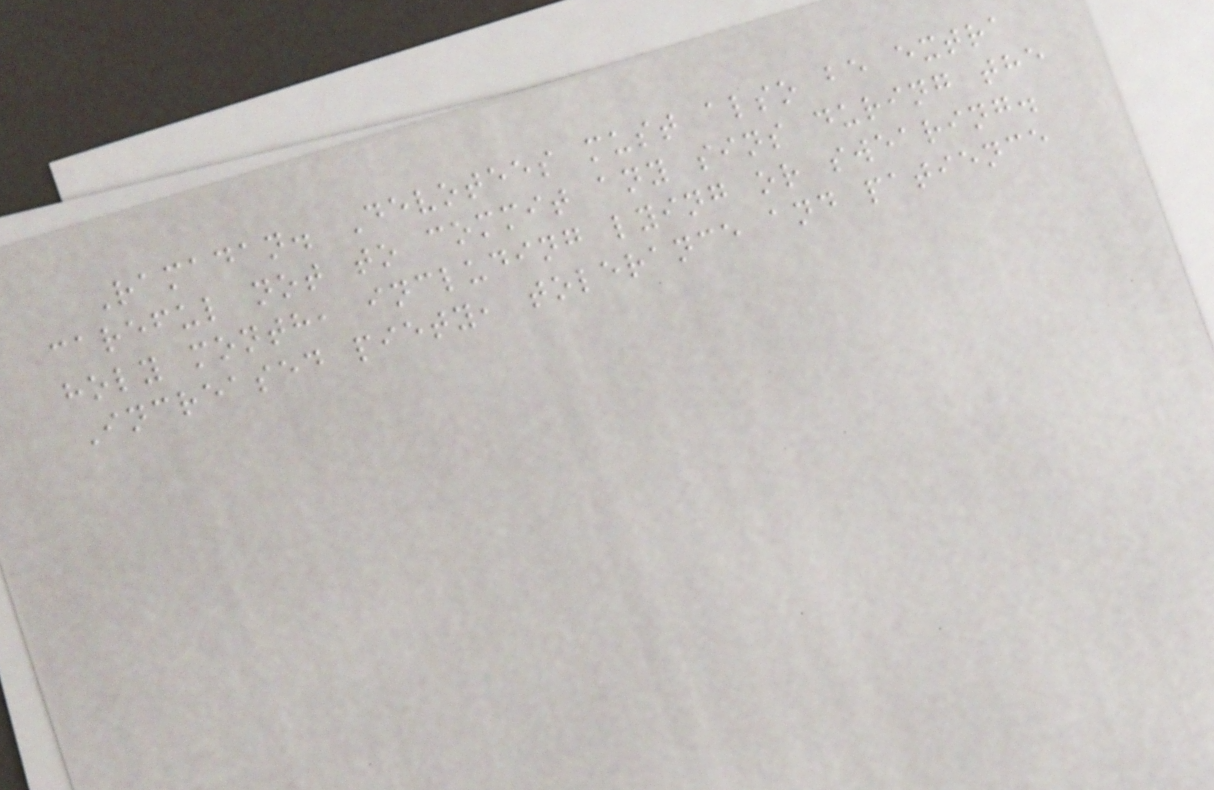Ramadan. Devotees must also be extra
careful not to commit any sins during the
holy month, including lying or swearing.
Increased piety, tolerance and patience
